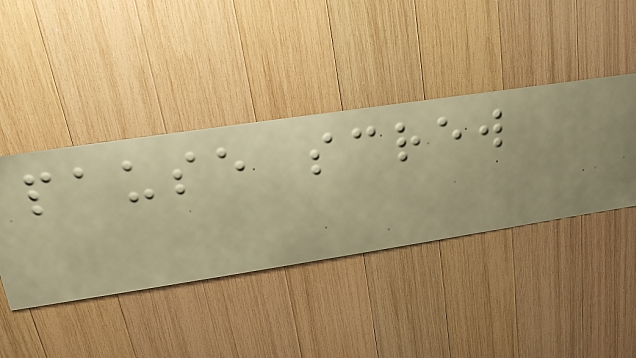pause screw
